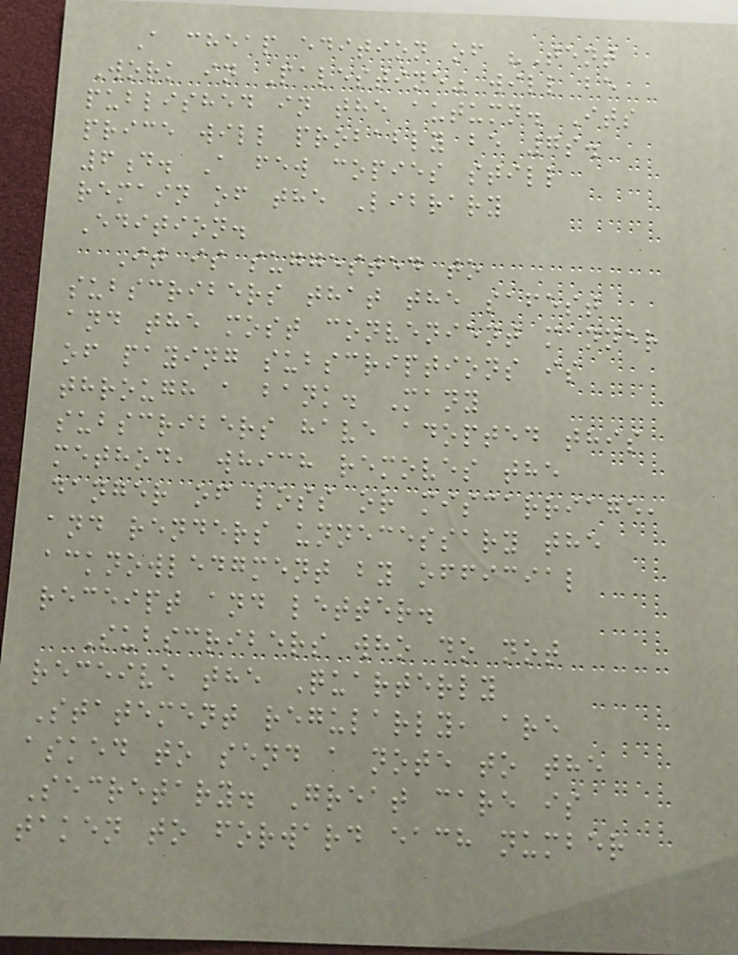A cheap edition of "Tent
Work in Palestine" will be
published in the autumn. Its
price will probably be 7s.
6d. A few copies still
remain of the Library
Edition.
It is suggested to
subscribers that the safest
and the most convenient manner
of paying subscriptions is
through a bank. Many
subscribers have adopted this
method, which removes the
danger of loss or miscarriage,
and renders unnecessary the
acknowledgment by official
receipt and letter.
Subscribers who do not
receive the Quarterly
Statement regularly, are
asked to send a note to the
Secretary. Great care is
taken to forward each number
